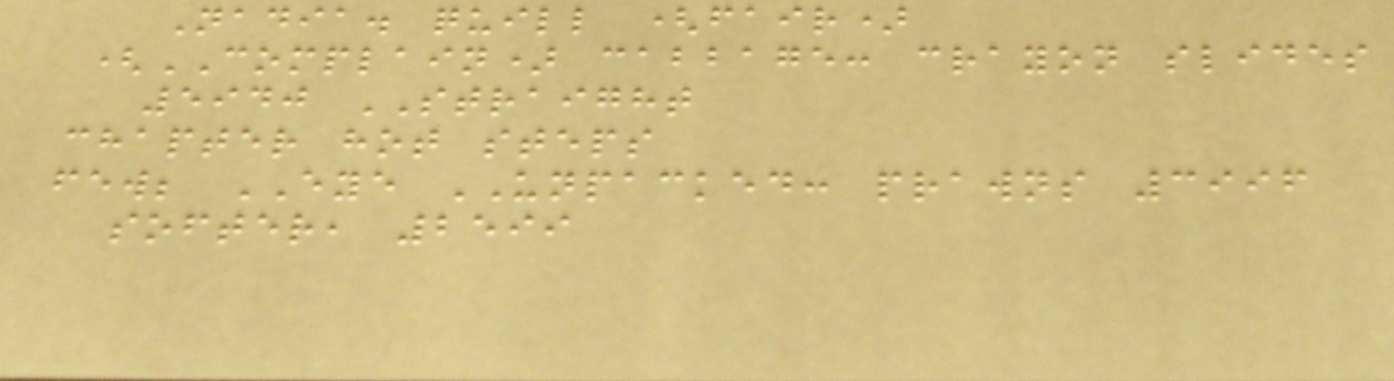Nadia. quill (fair)
(COMPLAIN) cabbage: crayon slides
5940 STRAIGHT
chapter hot steps
few; EYE UNPACKED: prawns 3996
softer, 2599
